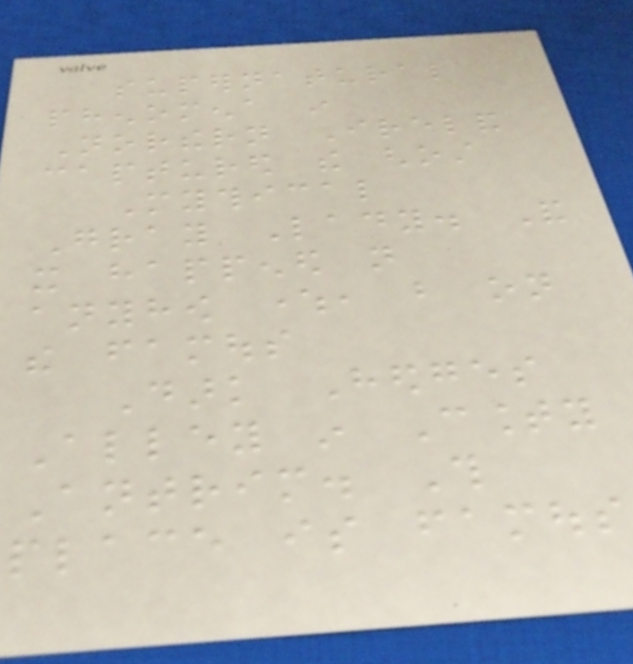supernatural
phenomena in
Northern Ireland
captured the ghost
Mythical
Gray Lady. And
it happened not
anyhow where, but on
the famous
Dark Hedges
Alley in County
Antrim. This
place is famous
